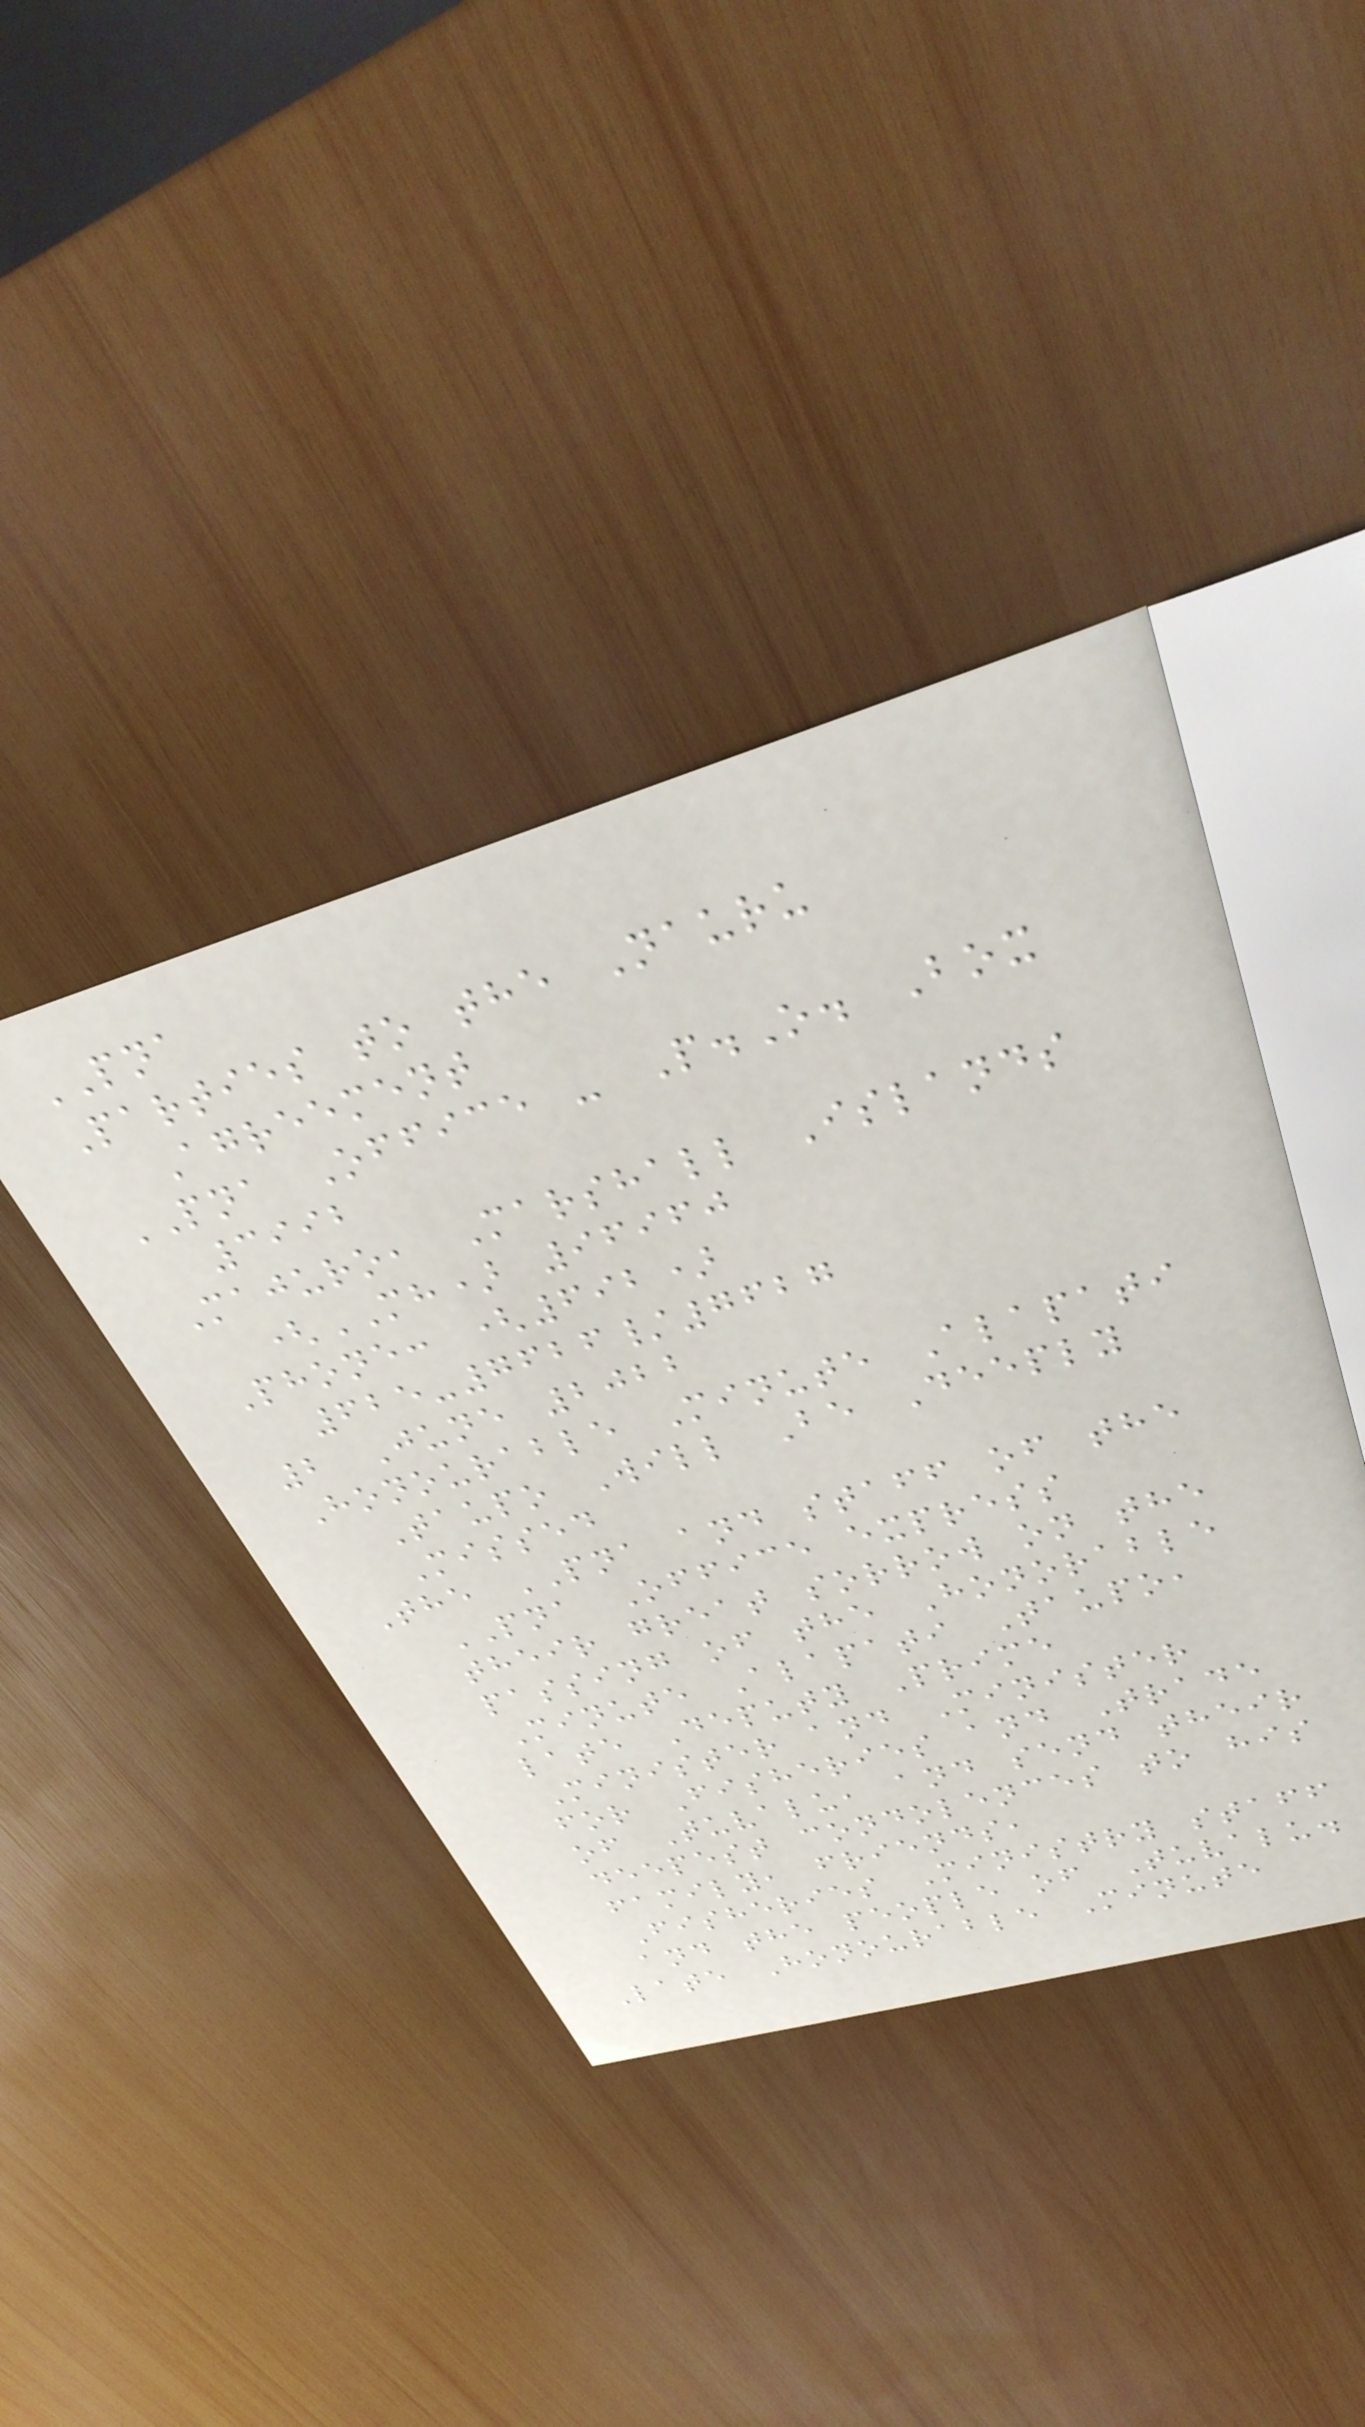PNA
Parties to the Nauru
Agreement
PNA Office - P.O. Box
3992
Majuro, Marshall Islands
(MH) 96960
Phone: (692)
625-7626/7627
2 June 2022
Honourable Minute Alapati
Taupo Will Be Deeply
Missed
The PNA and staff of the
PNA Office express
their great sorrow on the
passing of the Honorable
Minute Alapati Taupo,
late Deputy Prime
Minister and Minister
for Fisheries and Trade
of Tuvalu, and send their
deepest condolences to his
family, friends,
Fisheries Ministry staff
and the people of Tuvalu.
Late Honourable Minute
